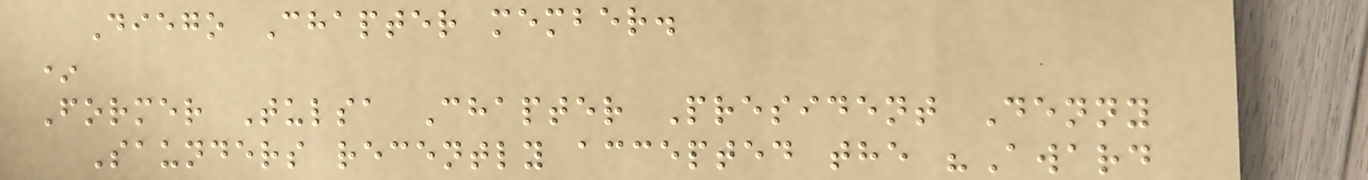Diego Chapter member.
*
Former Tulsa Chapter President Denny
Saunders recently accepted the "Award
